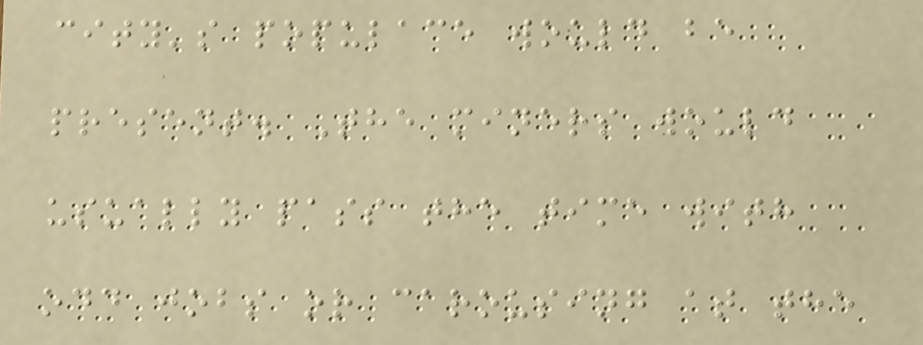city's populace would be
present. The miners would
usually pass the time with
odd jobs or carousing at the
